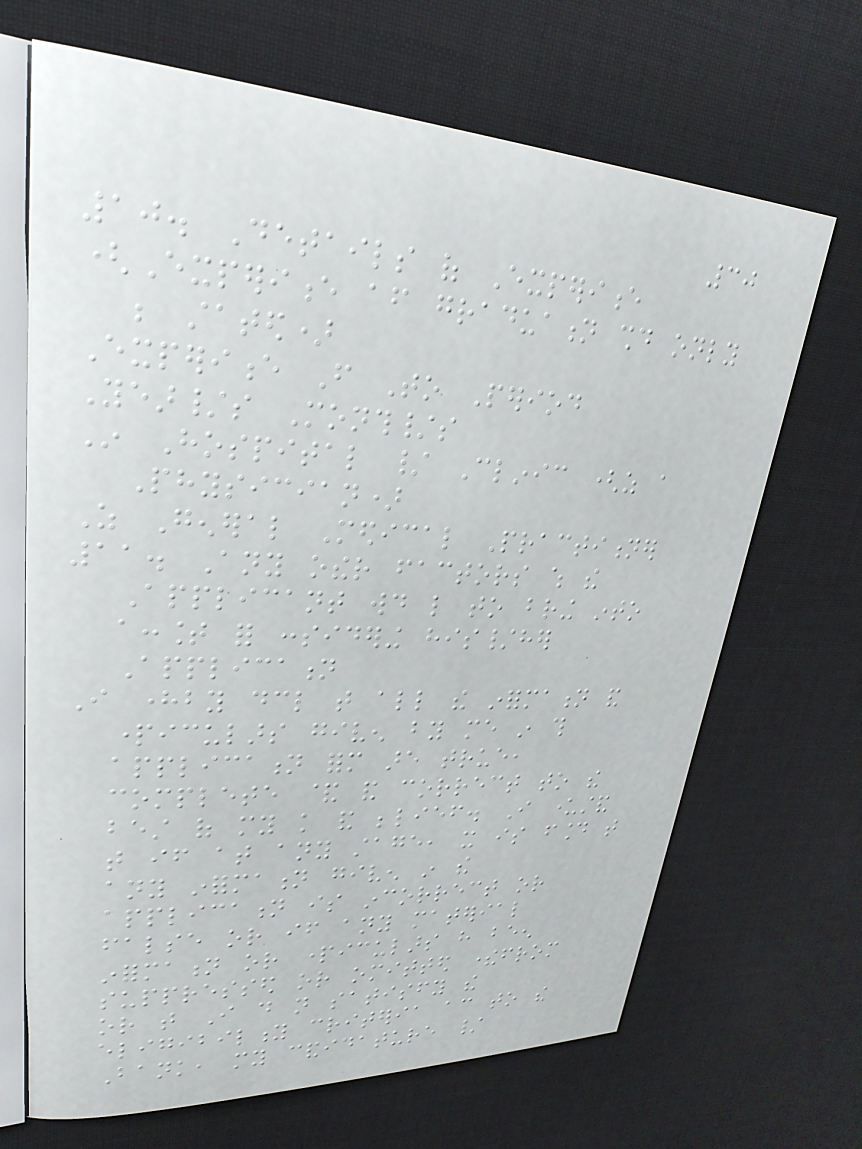30
10. Details of Experience
(Experience after graduation should only
be stated)
Experience From To Period
Year/s Month/s
In Hospital / Clinic (as a
Physician)
As General Medical Practitioner
11. Any other factors which the
Applicant would like to bring into
account for considering his/her
Application
I hereby declare that all the information and
particulars given by me in this
application form are true,
complete & and correct to the
best of my knowledge and belief. I understand
that if at any stage, it is found that
any information given in the
application is incorrect or
false or if any material
information or particulars have been
suppressed or omitted therefrom
or that I do not satisfy the
eligibility criteria according to the
Bank, my candidature /
